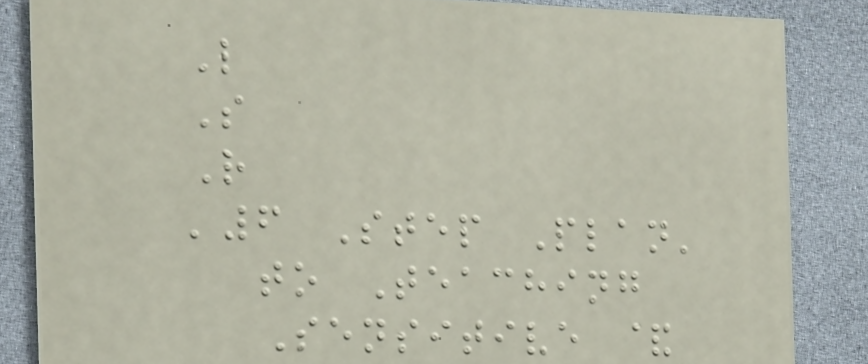L
S
R
'6 Step Plan'
to Teaching
Sensitive &
